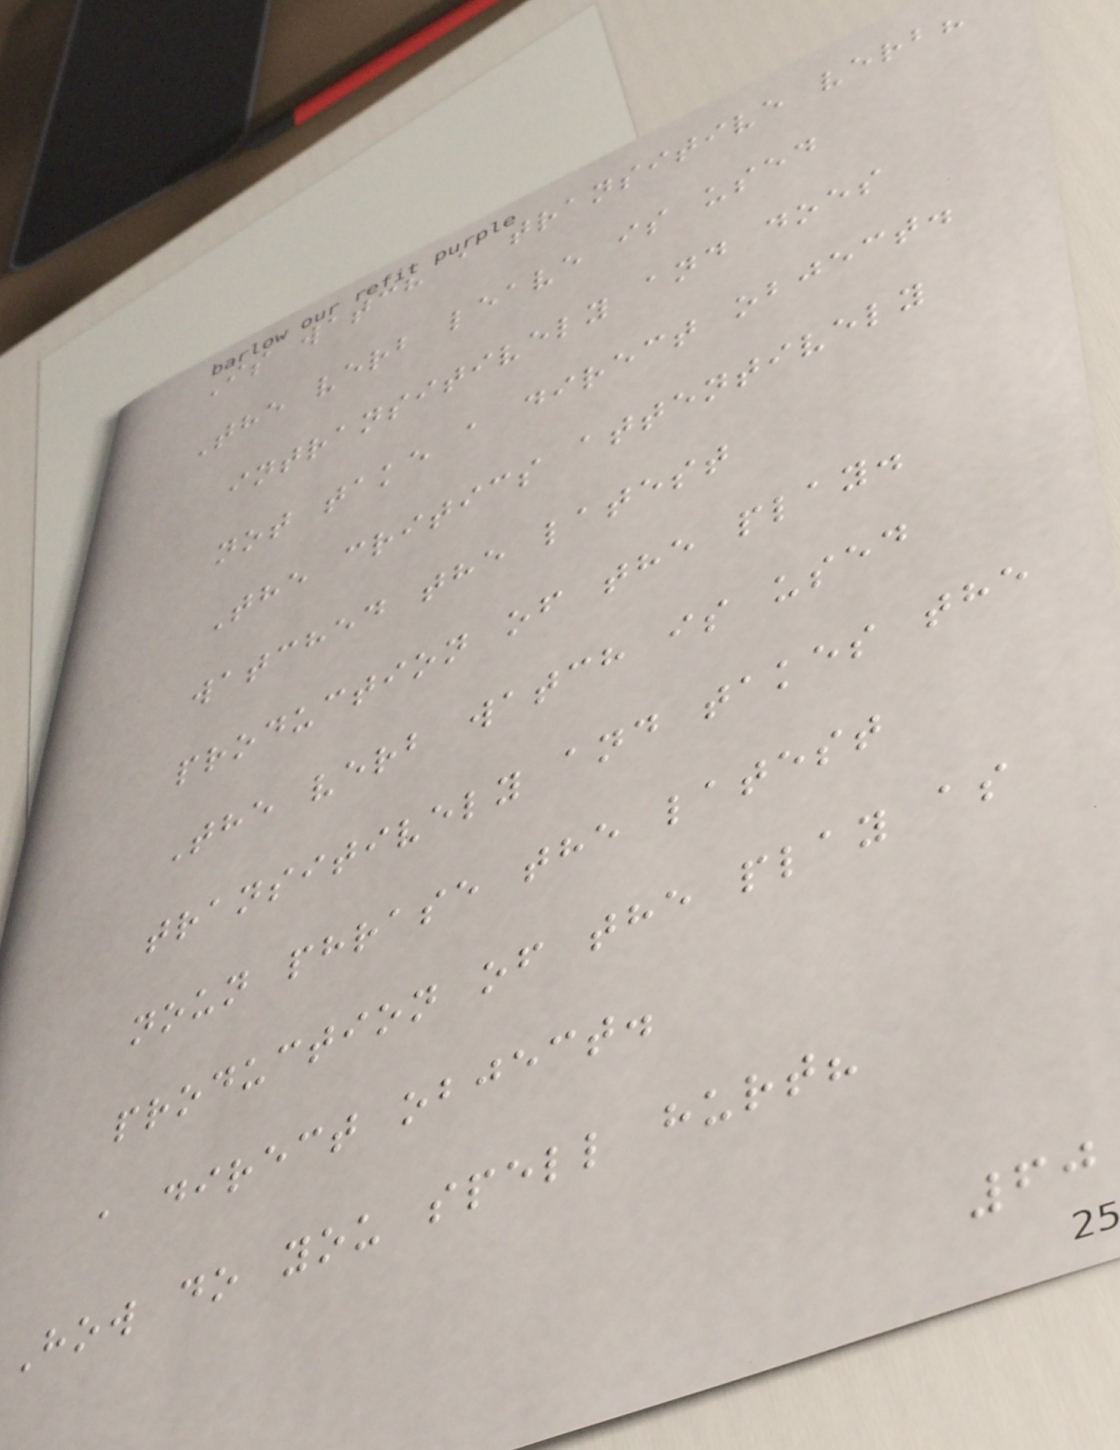Is watch a transitive verb?
The verb leave is used
intransitively and does
not take a direct object.
The critics attentively
watched the latest
production of the play.
The verb watch is used
transitively and takes the
noun phrase the latest
production of the play as
a direct object.
How do you spell hurt?
60
